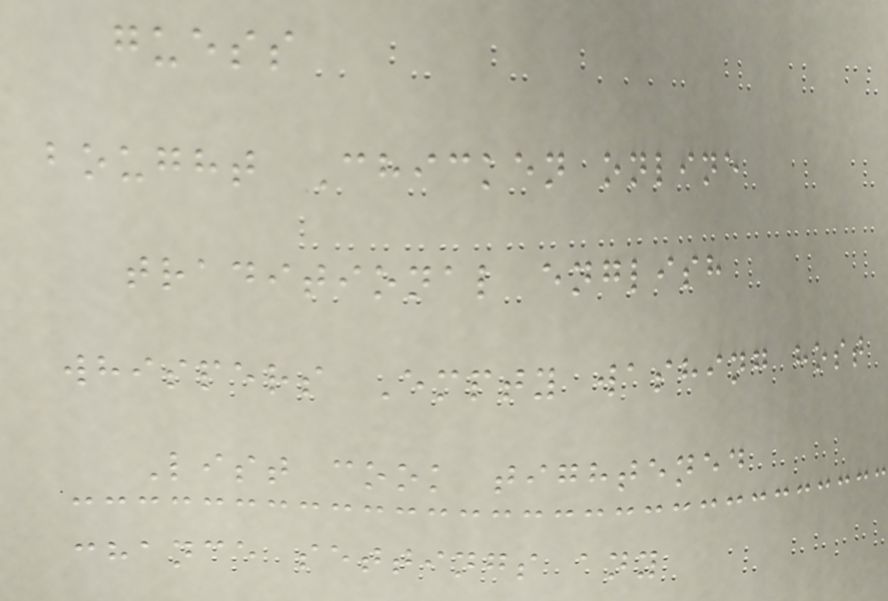guess
bought Chicken online
traditional english
whispers Empty washing host
List cook tightened
chance settings any
